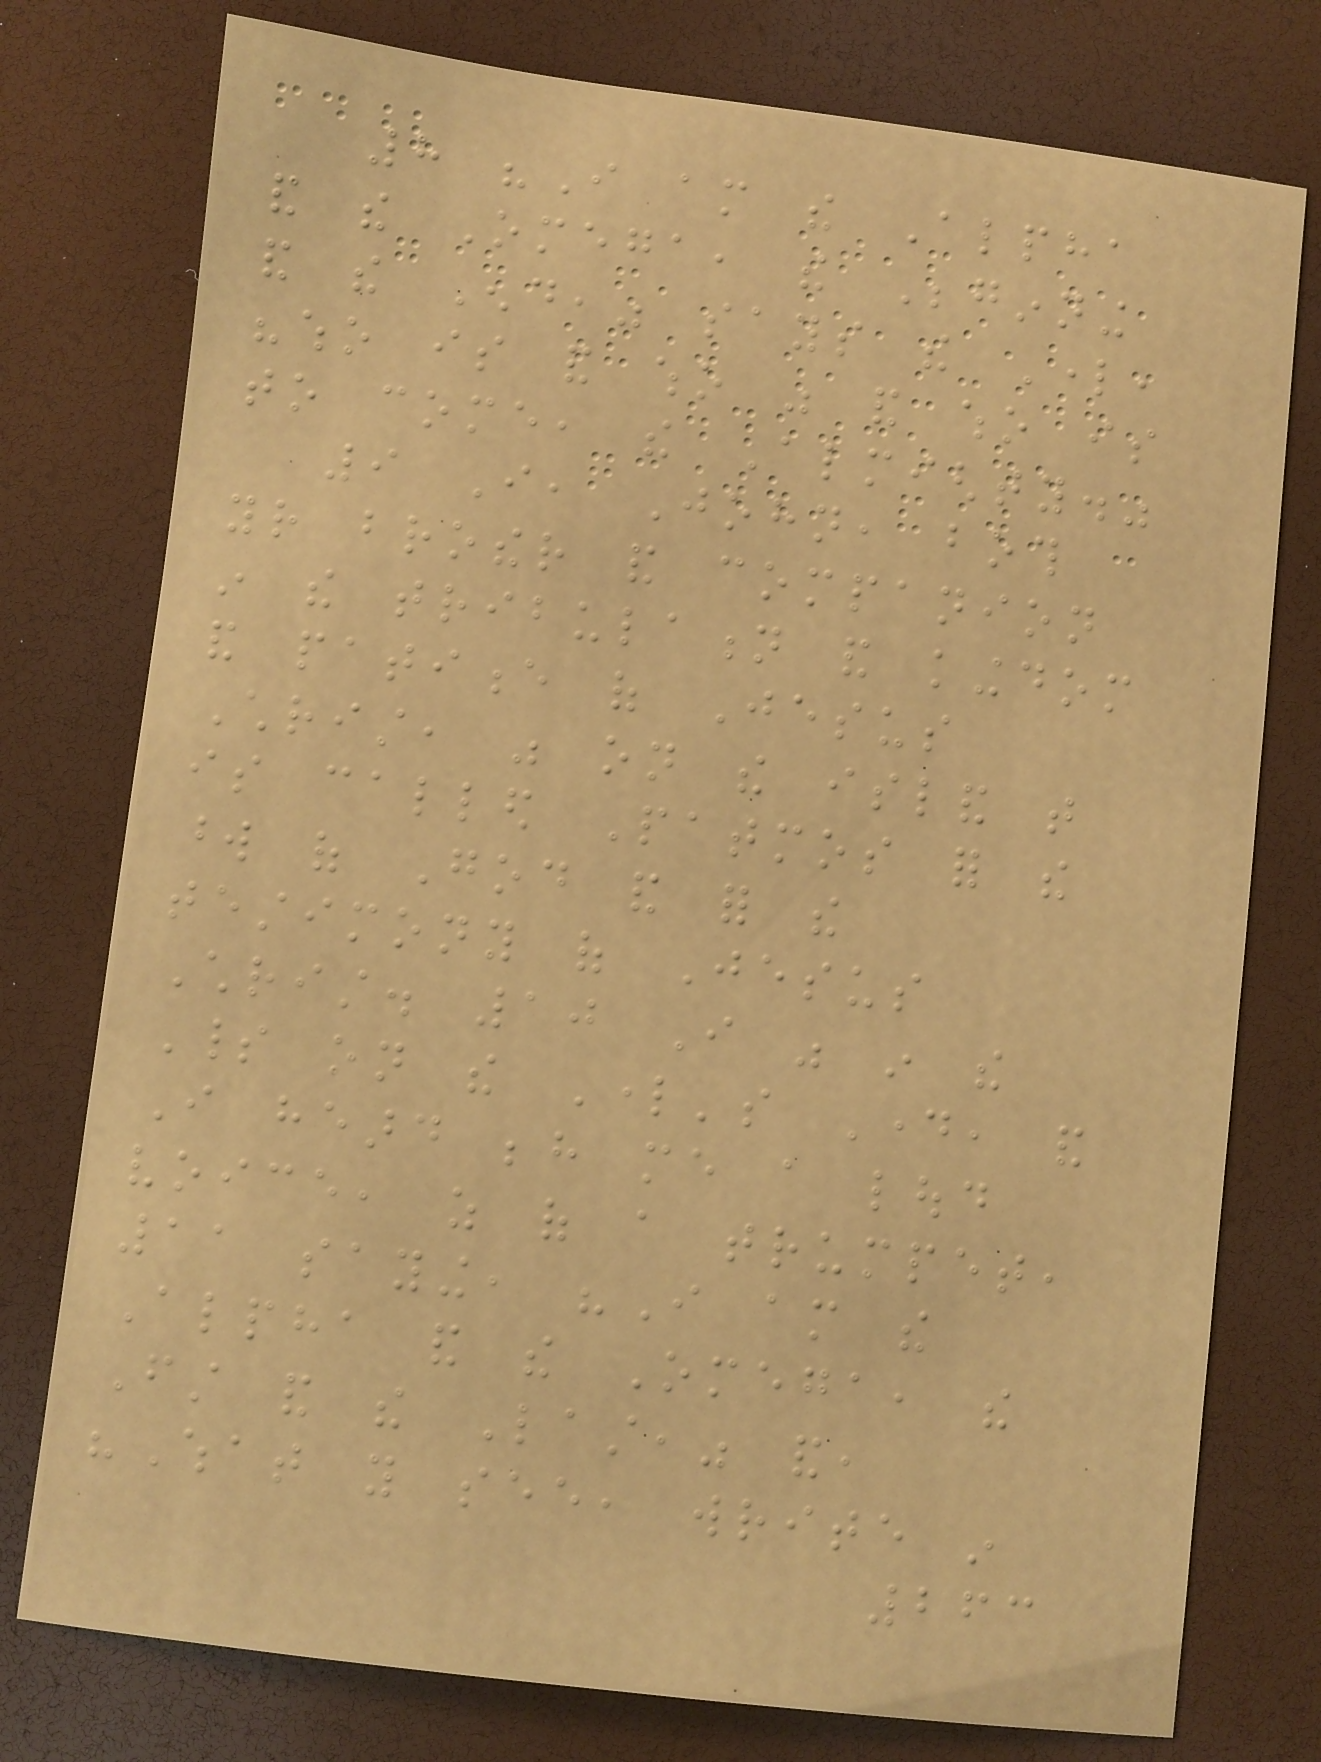8 "I am the Alpha
and the Omega, the Beginning
and the End," says the Lord,
"who is and who was and who is
to come, the Almighty."
9 I, John, both
your brother and companion
in the tribulation and kingdom
and patience of Jesus
Christ, was on the island that
is called Patmos for the
word of God and for the
testimony of Jesus
Christ. 10 I was in the
Spirit on the Lord's Day, and
I heard behind me a loud
voice, as of a trumpet,
11 saying, "I am the
Alpha and the Omega, the
First and the Last," and,
"What you see, write in
263
